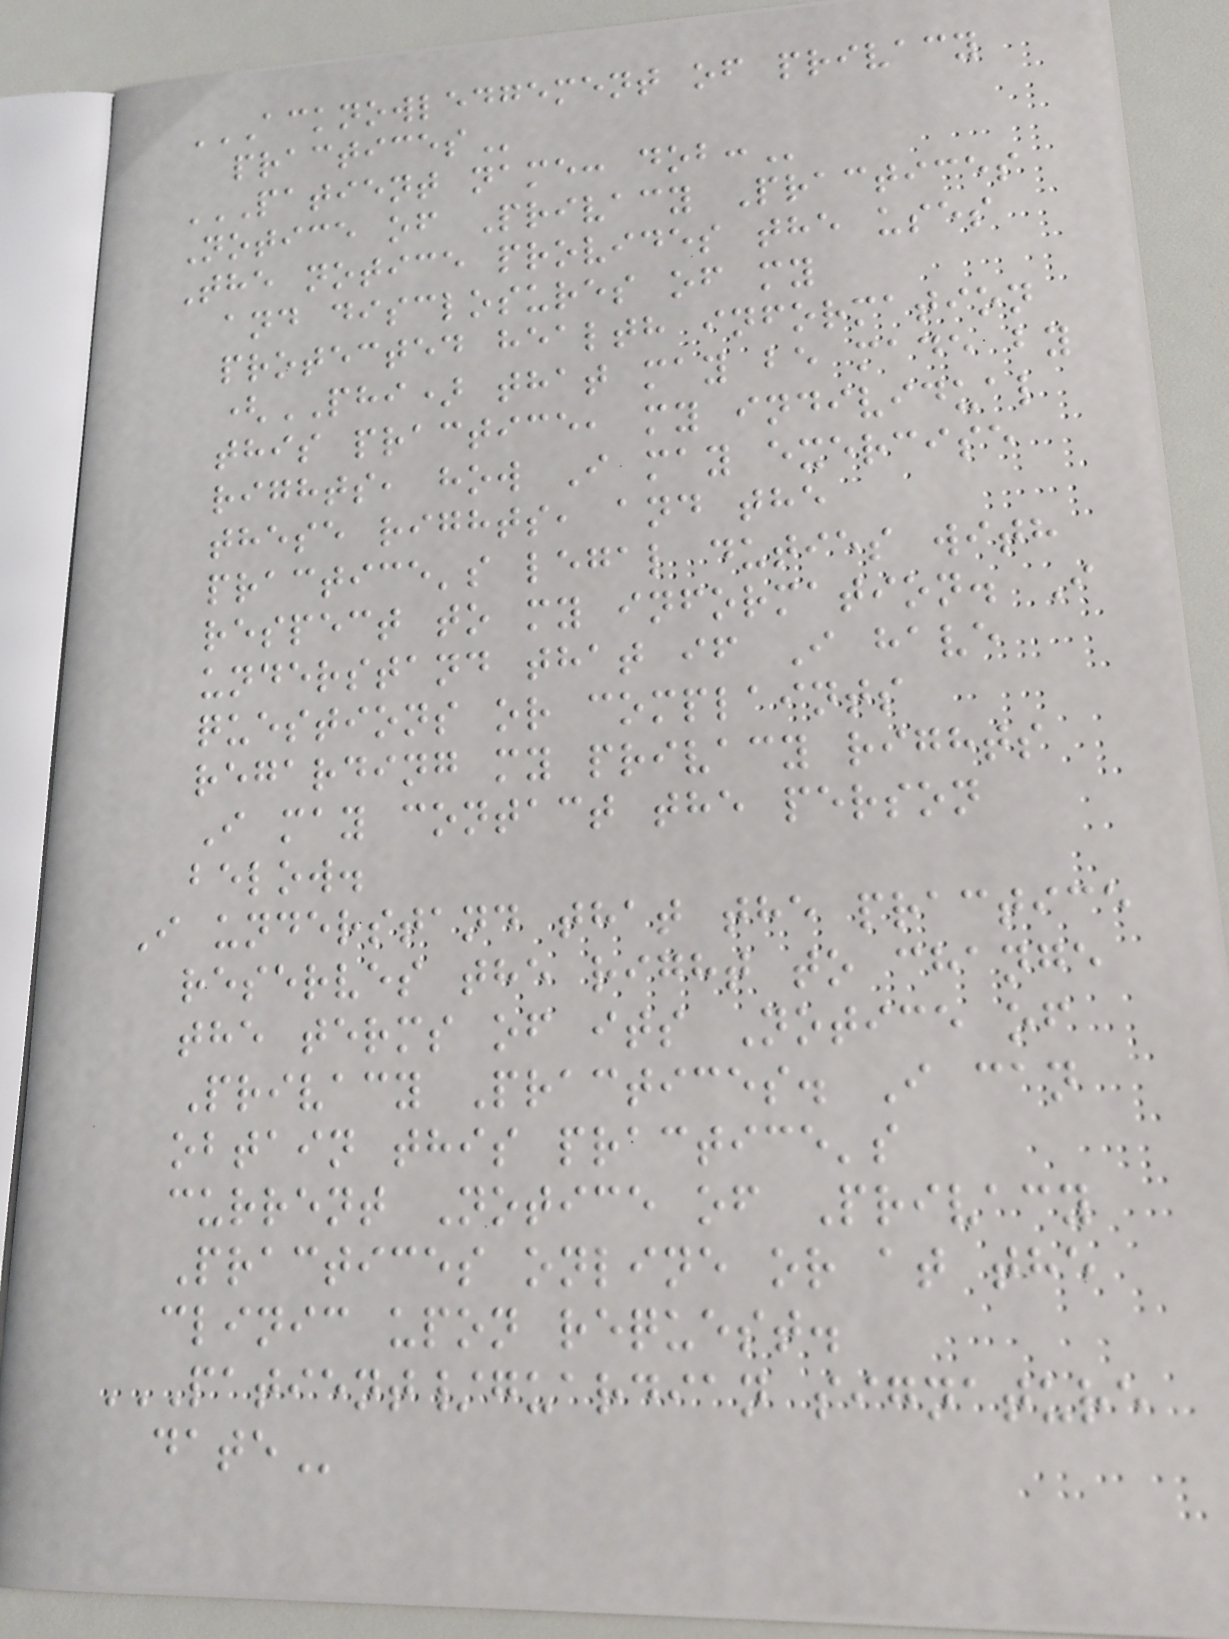ACKNOWLEDGEMENT OF PRIVACY
PRACTICES
PATIENT NAME: DOB:
Notice of Privacy Practices
The notice provides the uses
and disclosures of my
protected health information
(PHI) that may be made by
this practice, my individual
rights, how I may exercise
these rights, and the
practice's legal duties with
respect to my information. I
understand that if I have
questions or complaints
regarding my privacy rights
I may contact the person
below.
I understand that the practice
reserves the right to change
the terms of its Notice of
Privacy Practices. I can
obtain this practice's
current Notice of Privacy
Practices online or at the
clinic upon request.
PATIENT/GUARDIAN SIGNATURE
DATE
